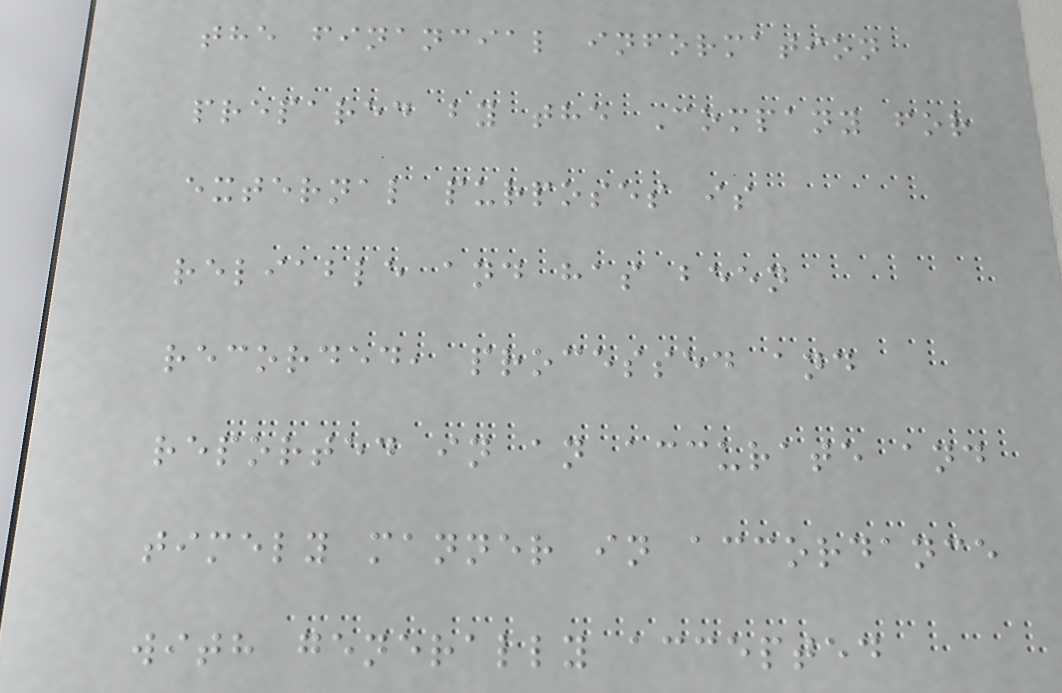the financial information
prepared by the Company for
external purposes is
reliable and has been
recorded, processed and
reported in an accurate and
timely manner in accordance
with generally accepted
